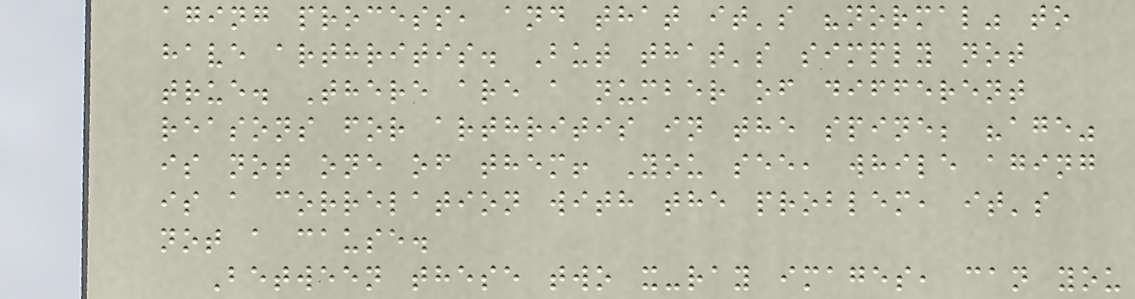aging process, and that it's "normal" to
have arthritis. But that's simply not
true. There are a number of different
reasons for arthritis in the spine; "age"
is not one of them! You see, while aging
is a correlation with the problem, it's
not a cause.
Between these two x-ray images, can you
